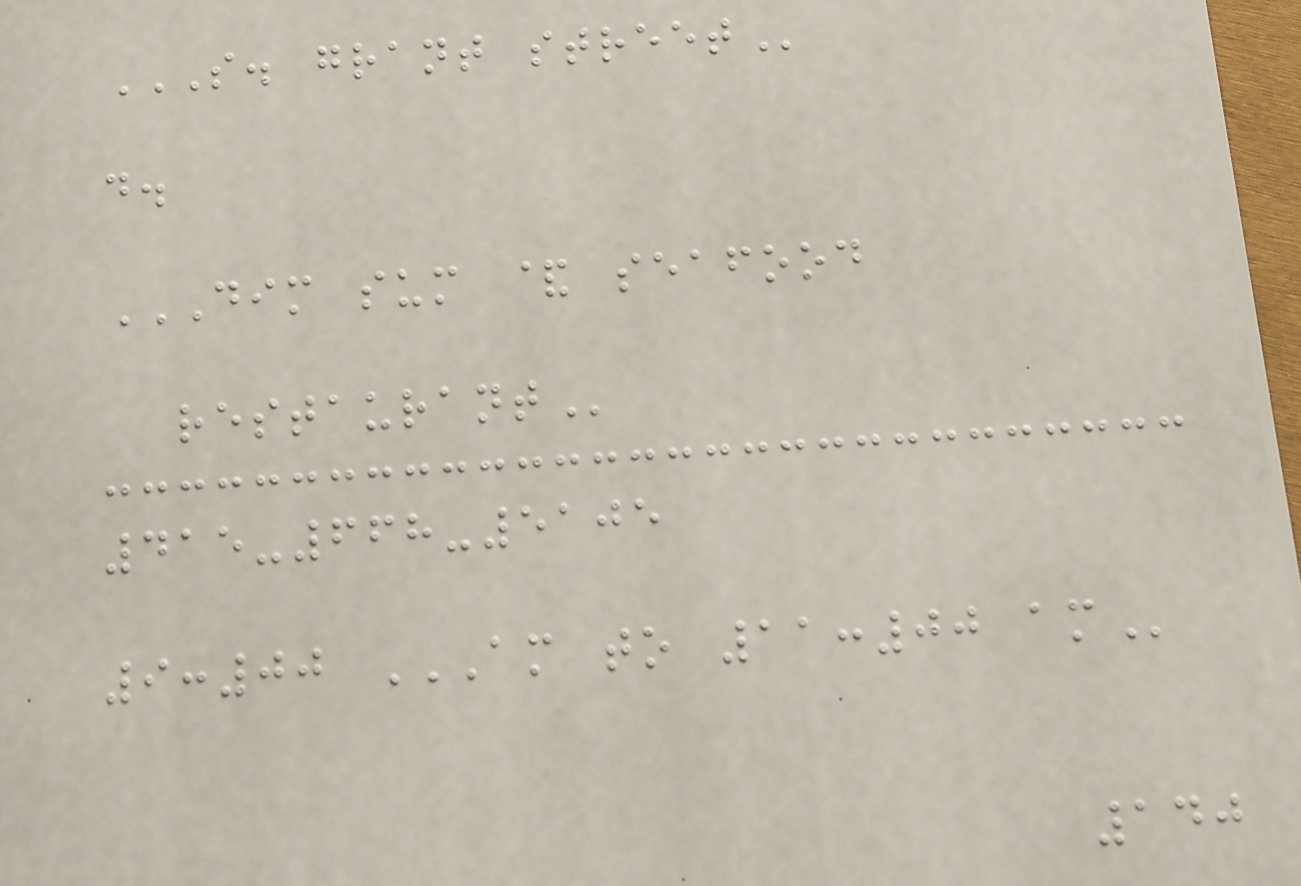S. GRANT STREET
d.
DIM SUM & SEAFOOD
RESTAURANT
415-668-5105
9:00 AM TO 11:00 AM
140
